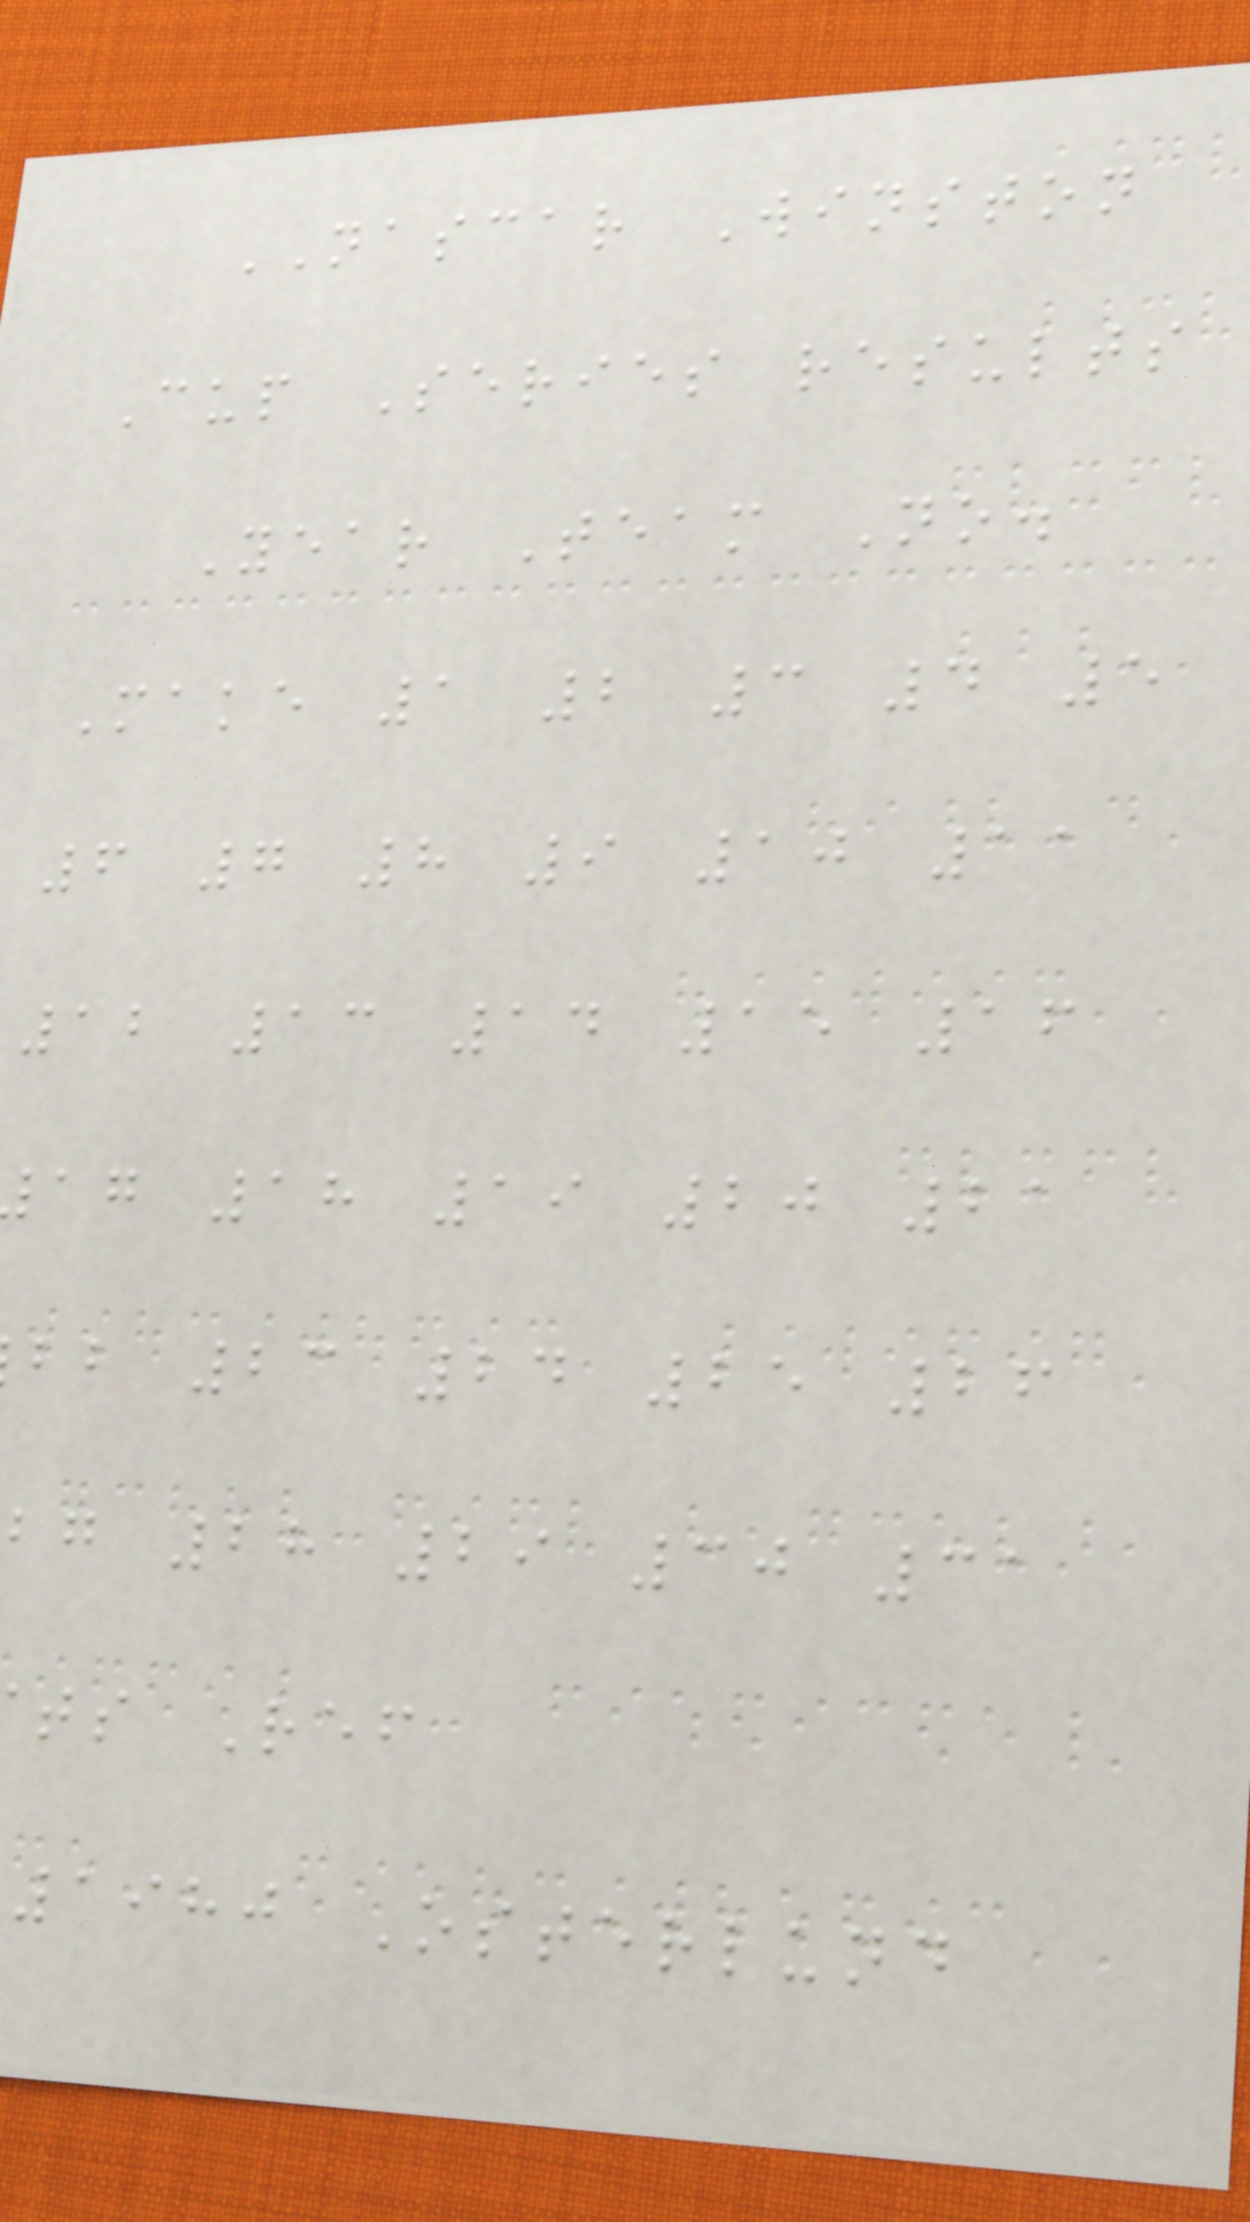NASCAR Winston
Cup Series results
Year Team No.
Make 1 2 3 4 5
6 7 8 9 10 11
12 13 14 15 16
ag 18 19 20 21
bb 23 24 25 26
bg 28 29 30 31
ts Ref
1980 Osterlund
